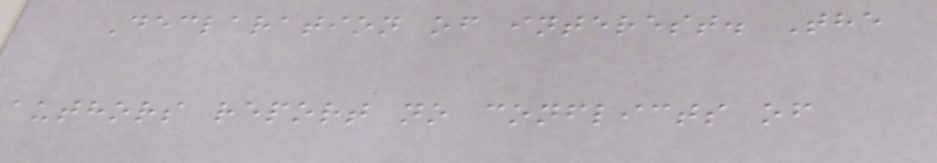Declaration of interest. The
authors report no conflicts of
